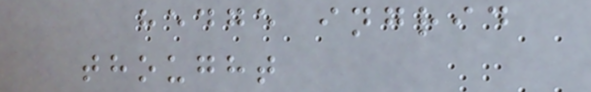hedge ingrid
thought
